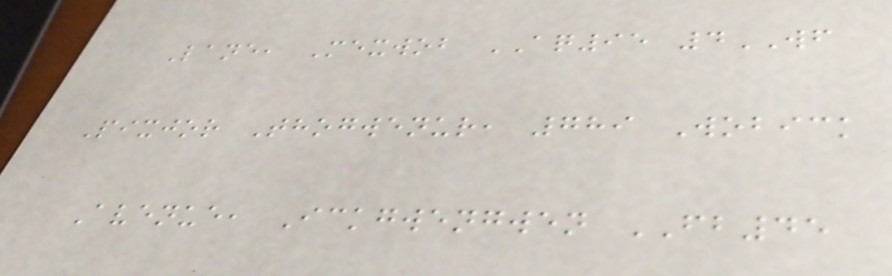Lane, Mexwob AQ95 4WF
Pixjor Thogwenur, 789 Wobick
Avenue, Ickgwengwen FB45
